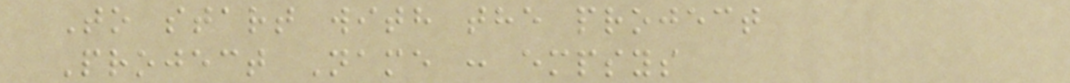To start with the project
Project Name : empsys
